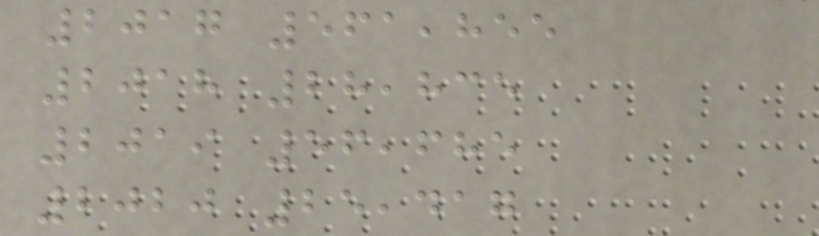2017 561,855
2018 28,835
2019 56,685
2020 25,417
